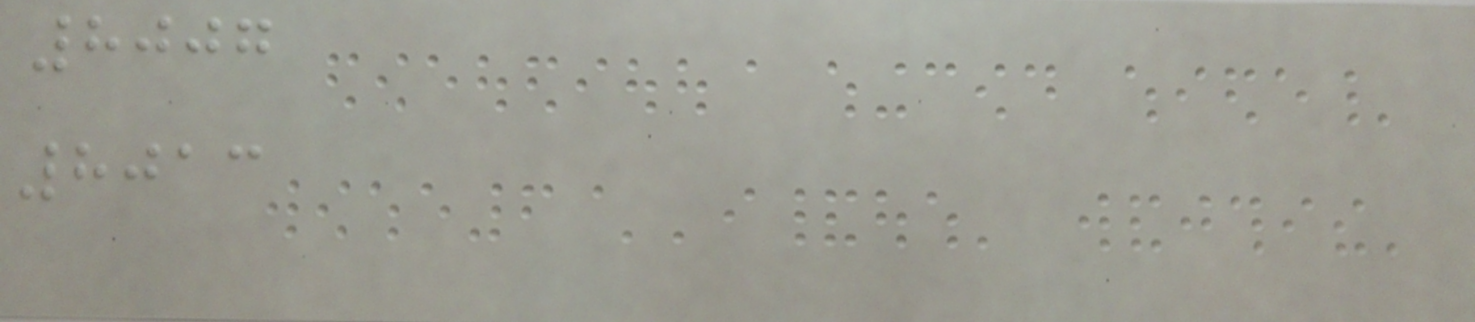8007
8013
